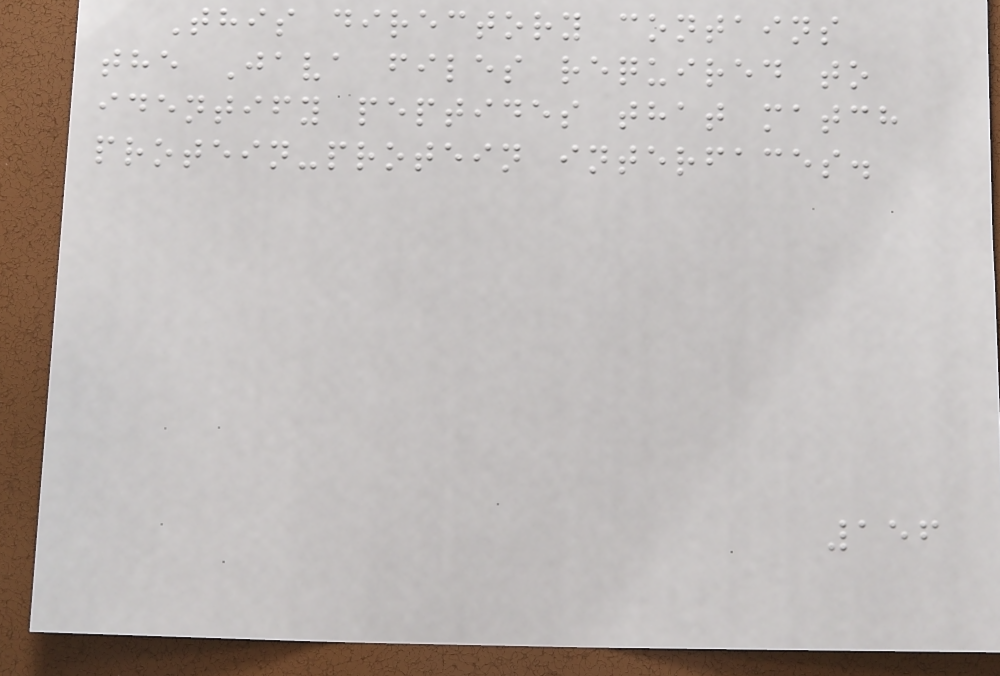This directory contains
the Java files required to
identify peptides that match
protein-protein interfaces.
156
